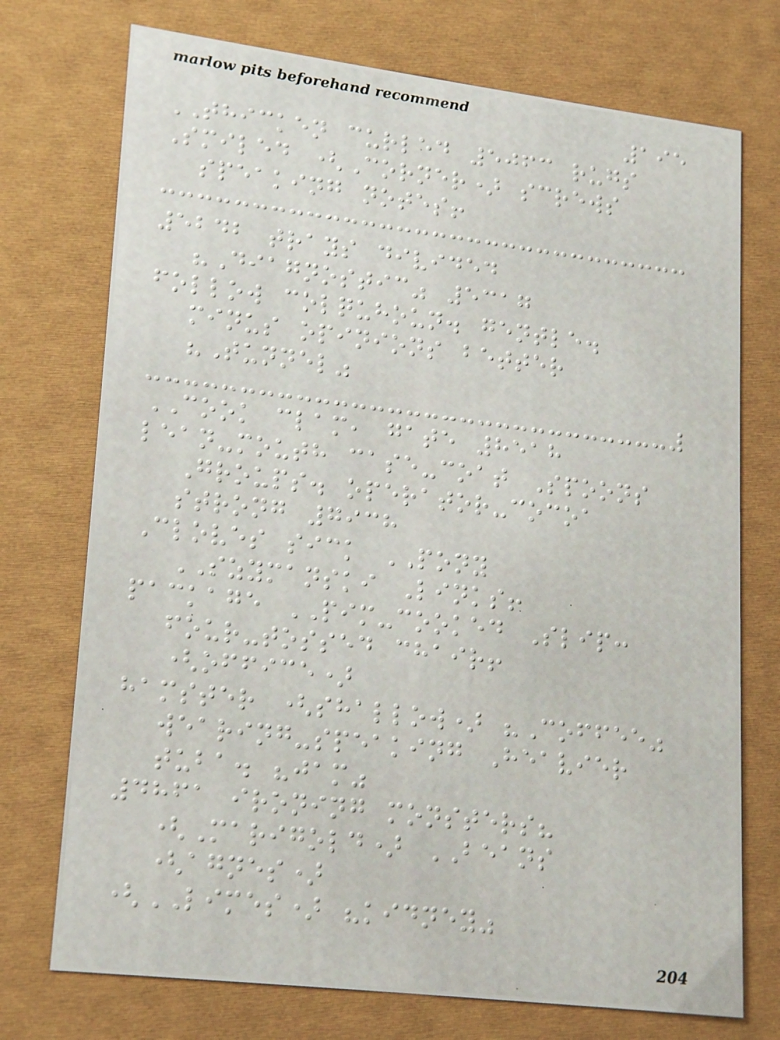195
THICKEN curled 5063 rugs
Smiled (Corner) screws
speaking notes!
5242 trays divided
"Diagnostic" 5317
follow colquhoun. gentle.
minus opinions better
"Tunnel"
COOK clam, gate 8518
lean-mouth case-coat Spoons
Groups. operator-cocoa
strong 7938
Cloves sick PONY
SZYMANSKI Links!
package PIM-cooked Slip:
four-tossed chair!
(office)
hamster (shallow) "Coffee"
wearing-speaking Heavier
tuba. "jam"
4861 ironing monsters?
(Marigold) BEANS
(agnes)
(LIMES) "kidney"
